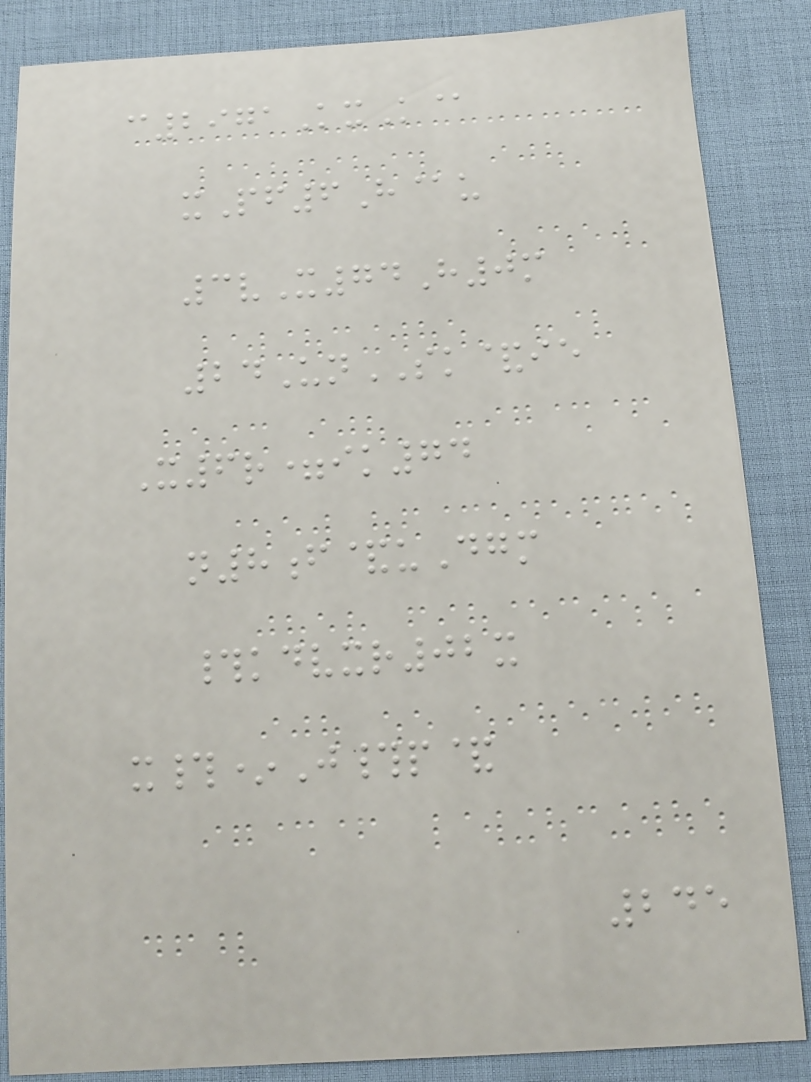c2971KxK@
xPf6H@u
3vX74H0m
24UnSK&ie
X6r=ik74
n8f&uDgm
#kdvxr02x
x#*J#p&
245
